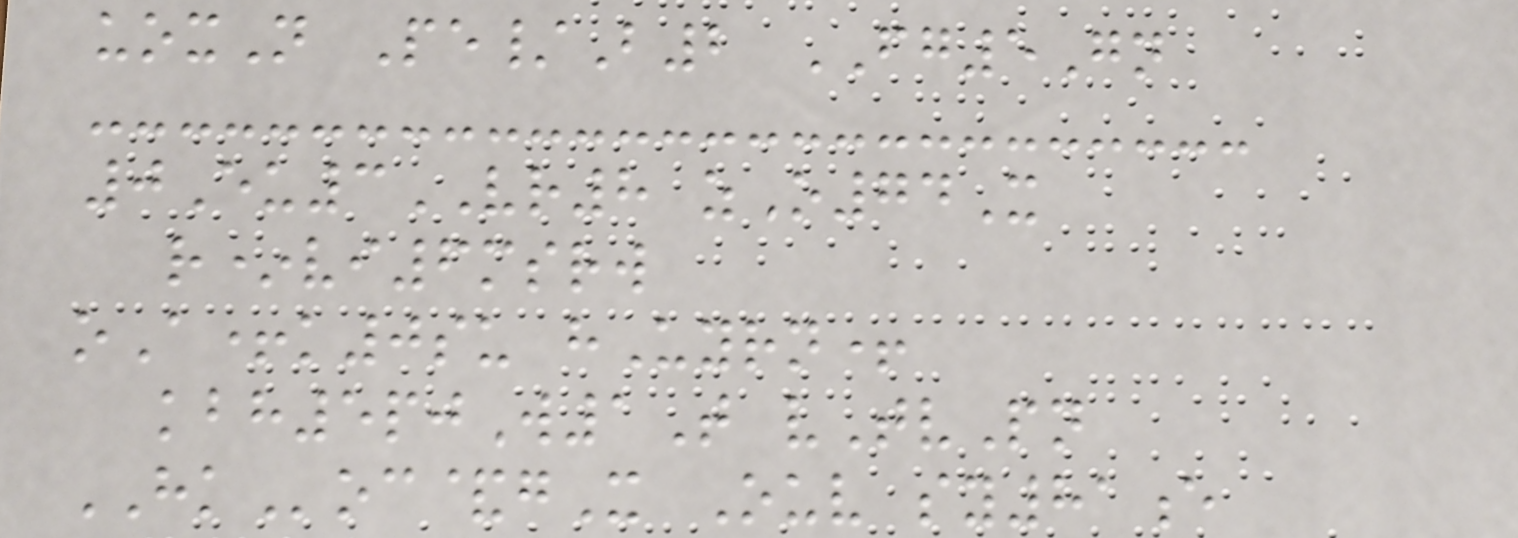uoxN Pe/B2 FG5Gn
0Eu3VR8 zO74X
r*vi6msrw
oA+k0su hUyrn+
kbh5pjW1T vTvPn
HKoc&gX Ouv sy81e
